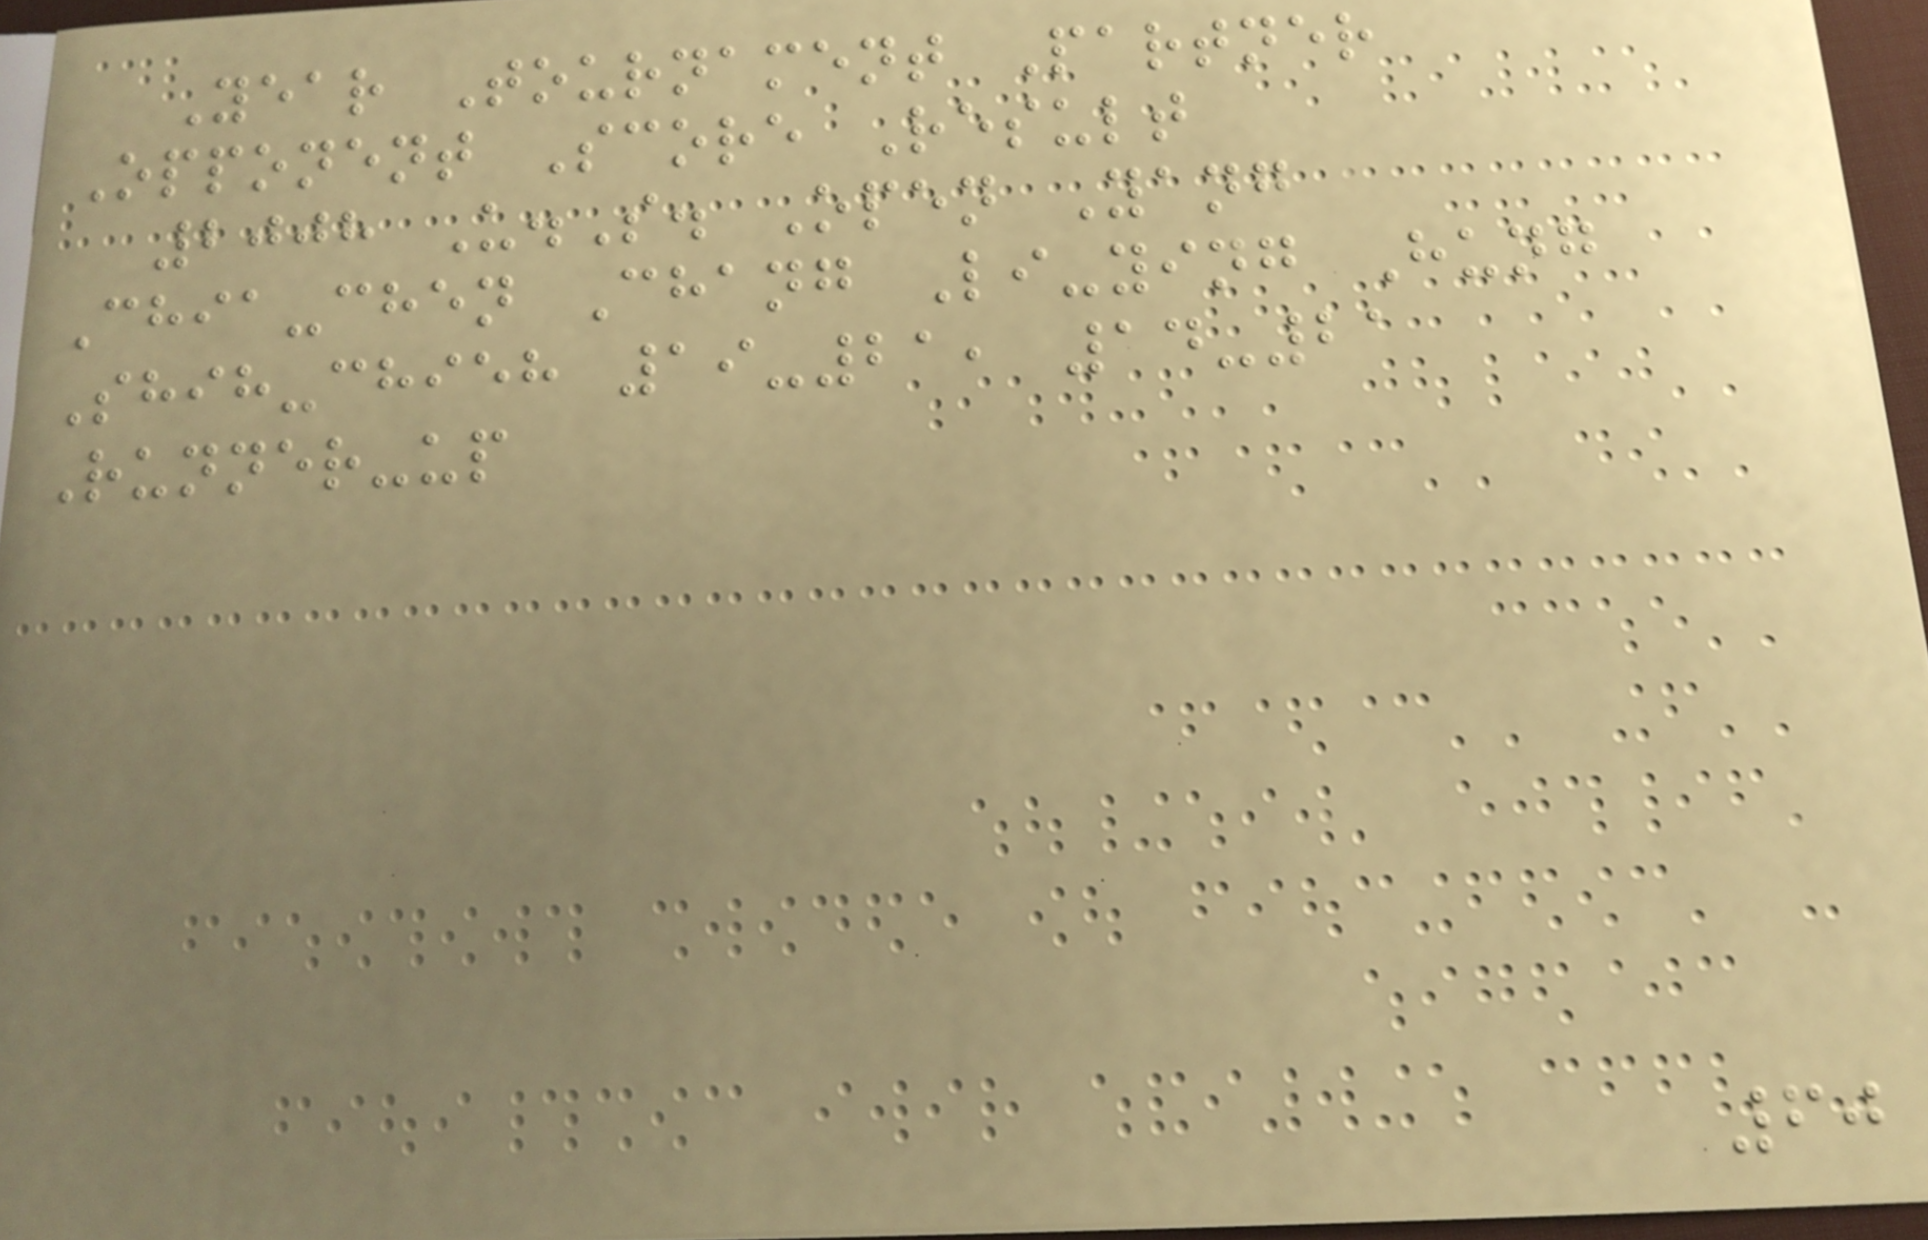Year Tournament Partner
Opponent Score Result
2008 U.S. Open Yang
Chia-chen Chang Li-ying Hung
Shih-chieh 19-21, 14-21
Runner-up
60
